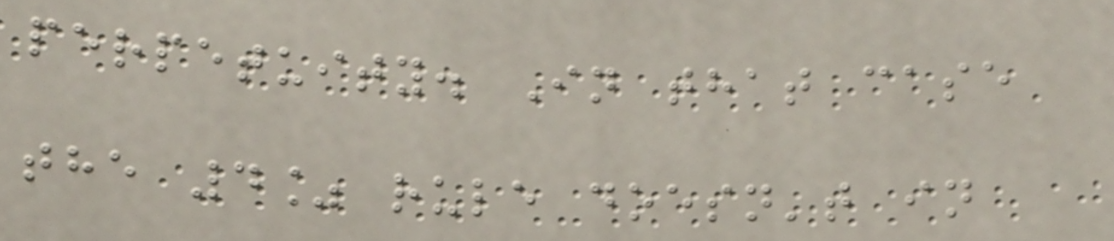perpetuity. In that case
the 4% rule doesn't in
